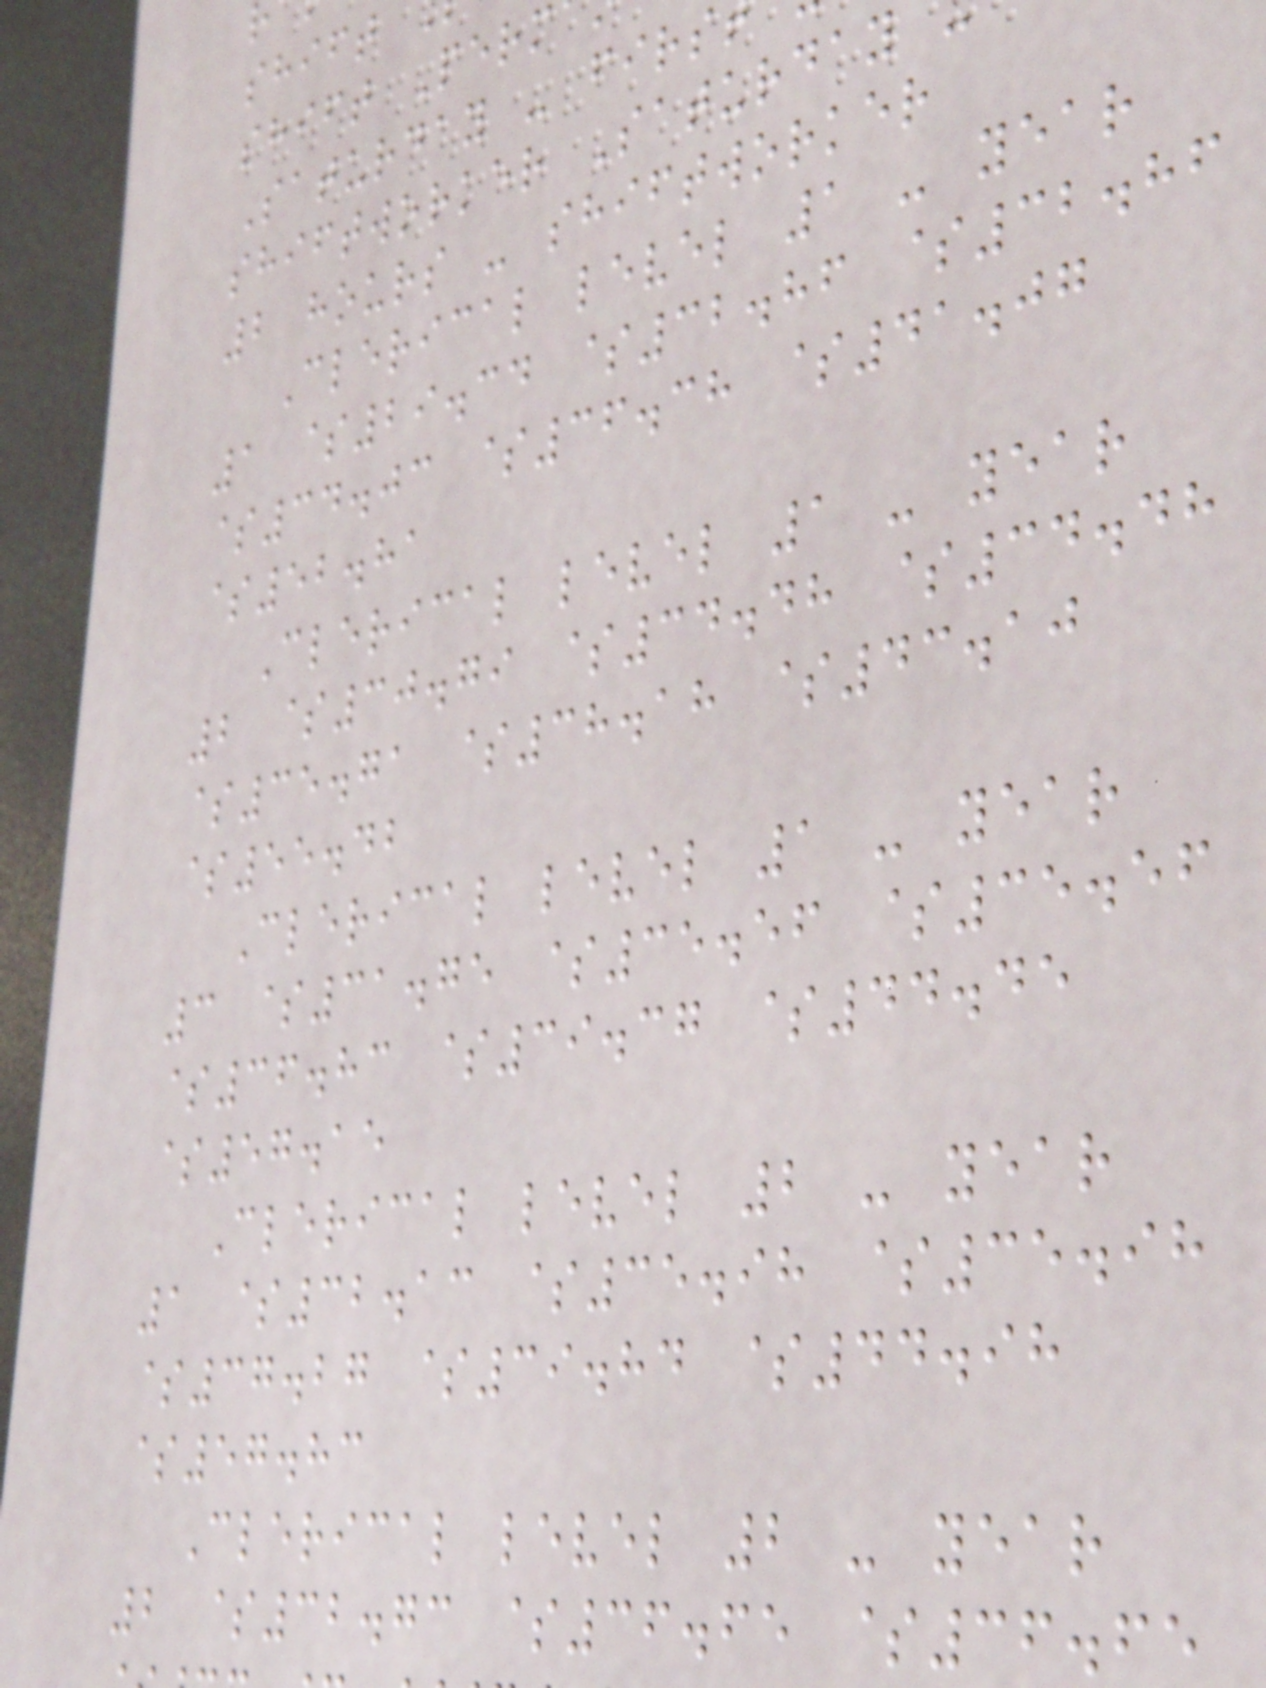shift Perm
Saturday - firs
shiftworker Saturday
2 hours - shiftworker
Clerical level 1 - year
1 $29.34 $32.86 $32.86
$34.03 $36.38 $41.07
$52.81
Clerical level 1 - year
2 $30.79 $34.48 $34.48
$35.71 $38.18 $43.10
$55.42
Clerical level 1 - year
3 $31.75 $35.56 $35.56
$36.83 $39.37 $44.45
$57.15
Clerical level 2 - year
1 $32.13 $35.98 $35.98
$37.27 $39.84 $44.98
$57.83
Clerical level 2 - year
2 $32.73 $36.65 $36.65
